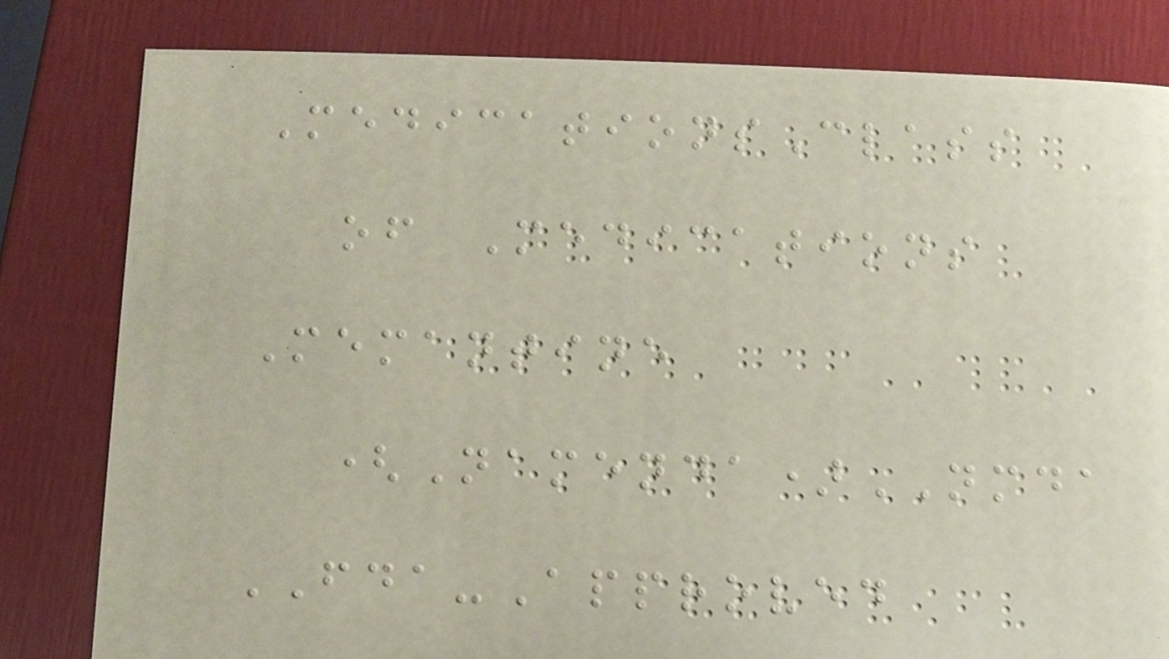MedicationsClass
of Medications
Memantine
(Namenda)NMDA
FDA-Approved
